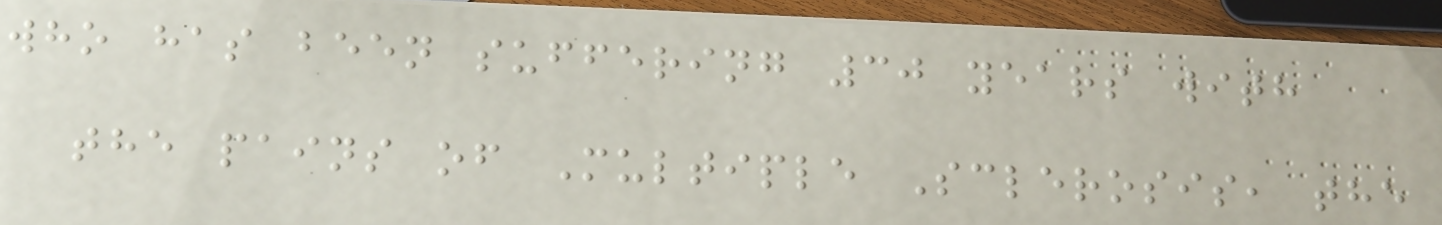who has been suffering 30 years with
the pains of Multiple Sclerosis, the
